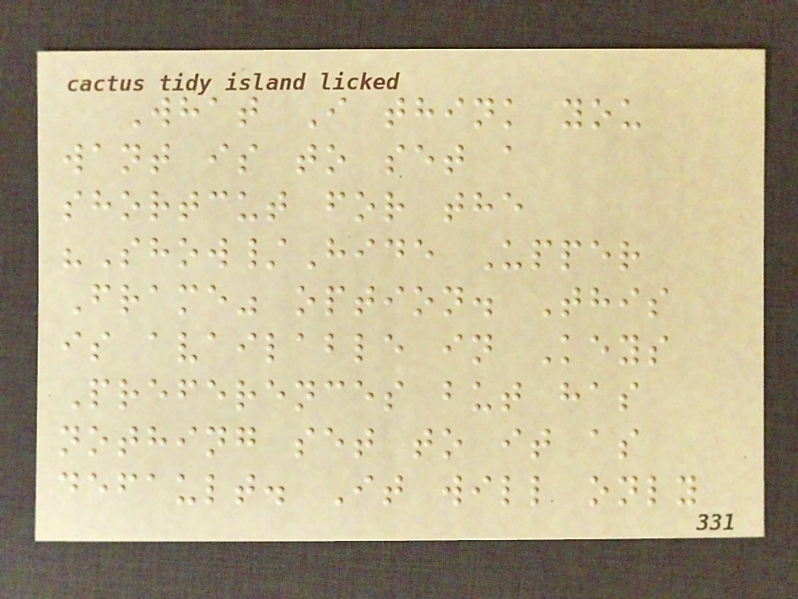What I think you
want is to set a
shortcut for the
"Show/Hide Upper
Frame" option. This
is available in Keys
Preferences but has
nothing set to it as
default. It will only
